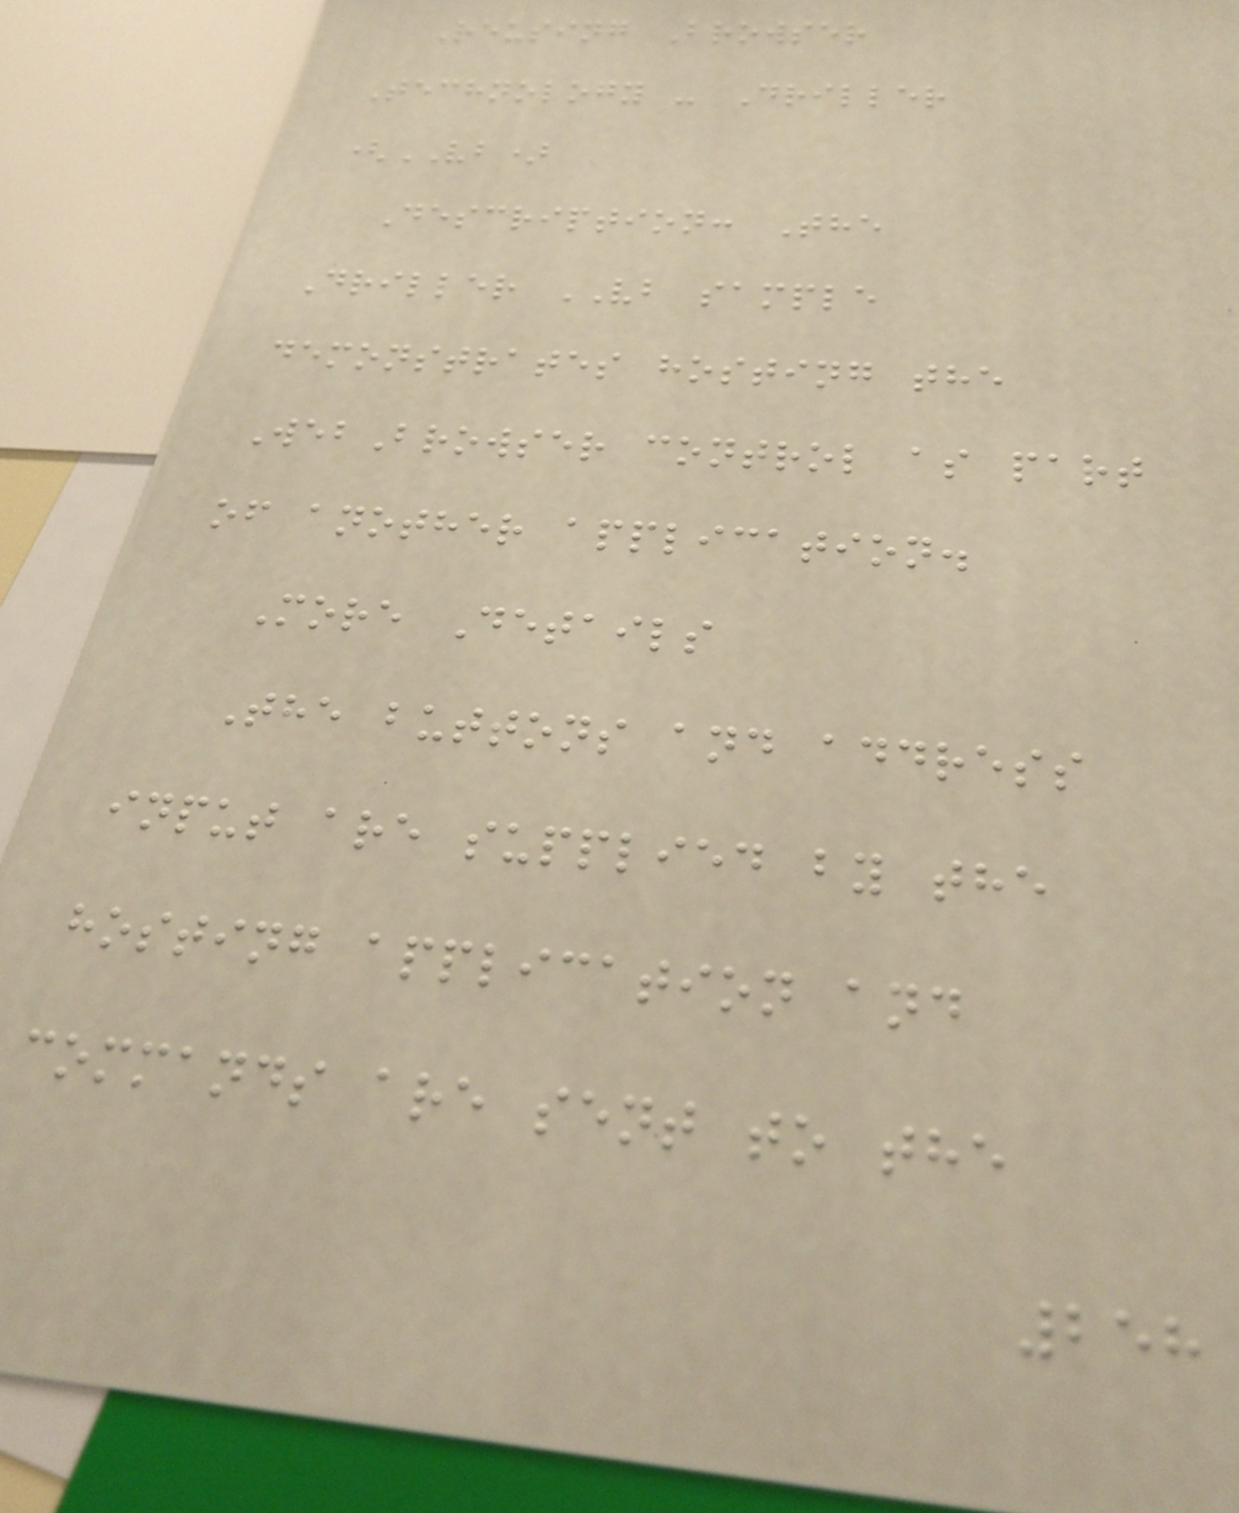Reusing Browser
Technology - Driller
(VB)
Description: The
Driller VB sample
demonstrates hosting the
WebBrowser control as part
of another application.
More Details
The buttons and address
input are supplied by the
hosting application and
commands are sent to the
258
